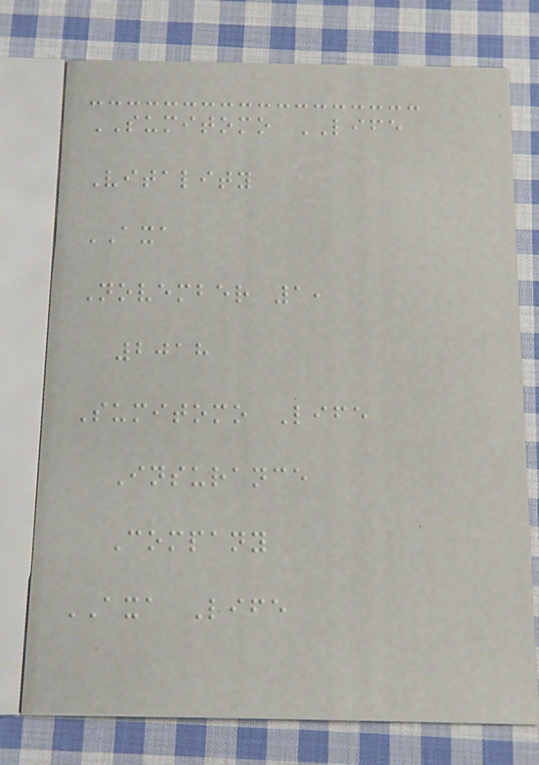SUMITOMO LIFE
Vitality
AXA
November 1,
2018
Sumitomo Life
Insurance
Company
AXA Life
